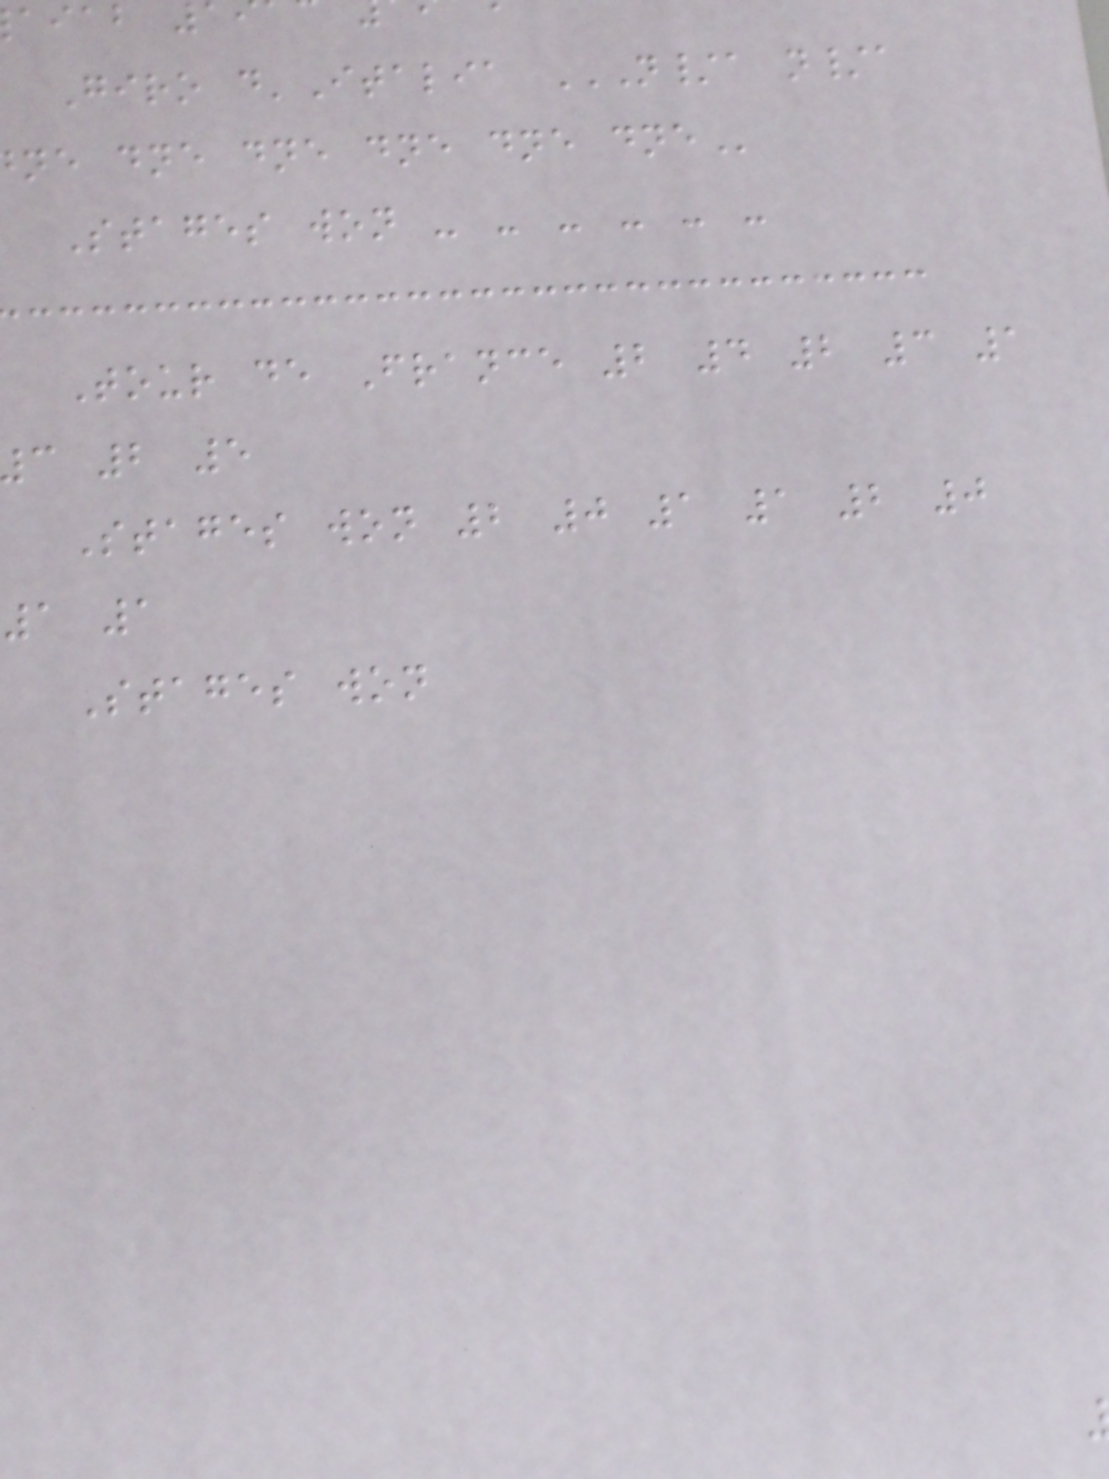Giro d'Italia N/A N/A
ne dne dne dne dne
Stages won - - - - - -
Tour de France 2 4 2 3 1
c 2 5
Stages won 2 0 1 1 2 0
1 1
Stages won
